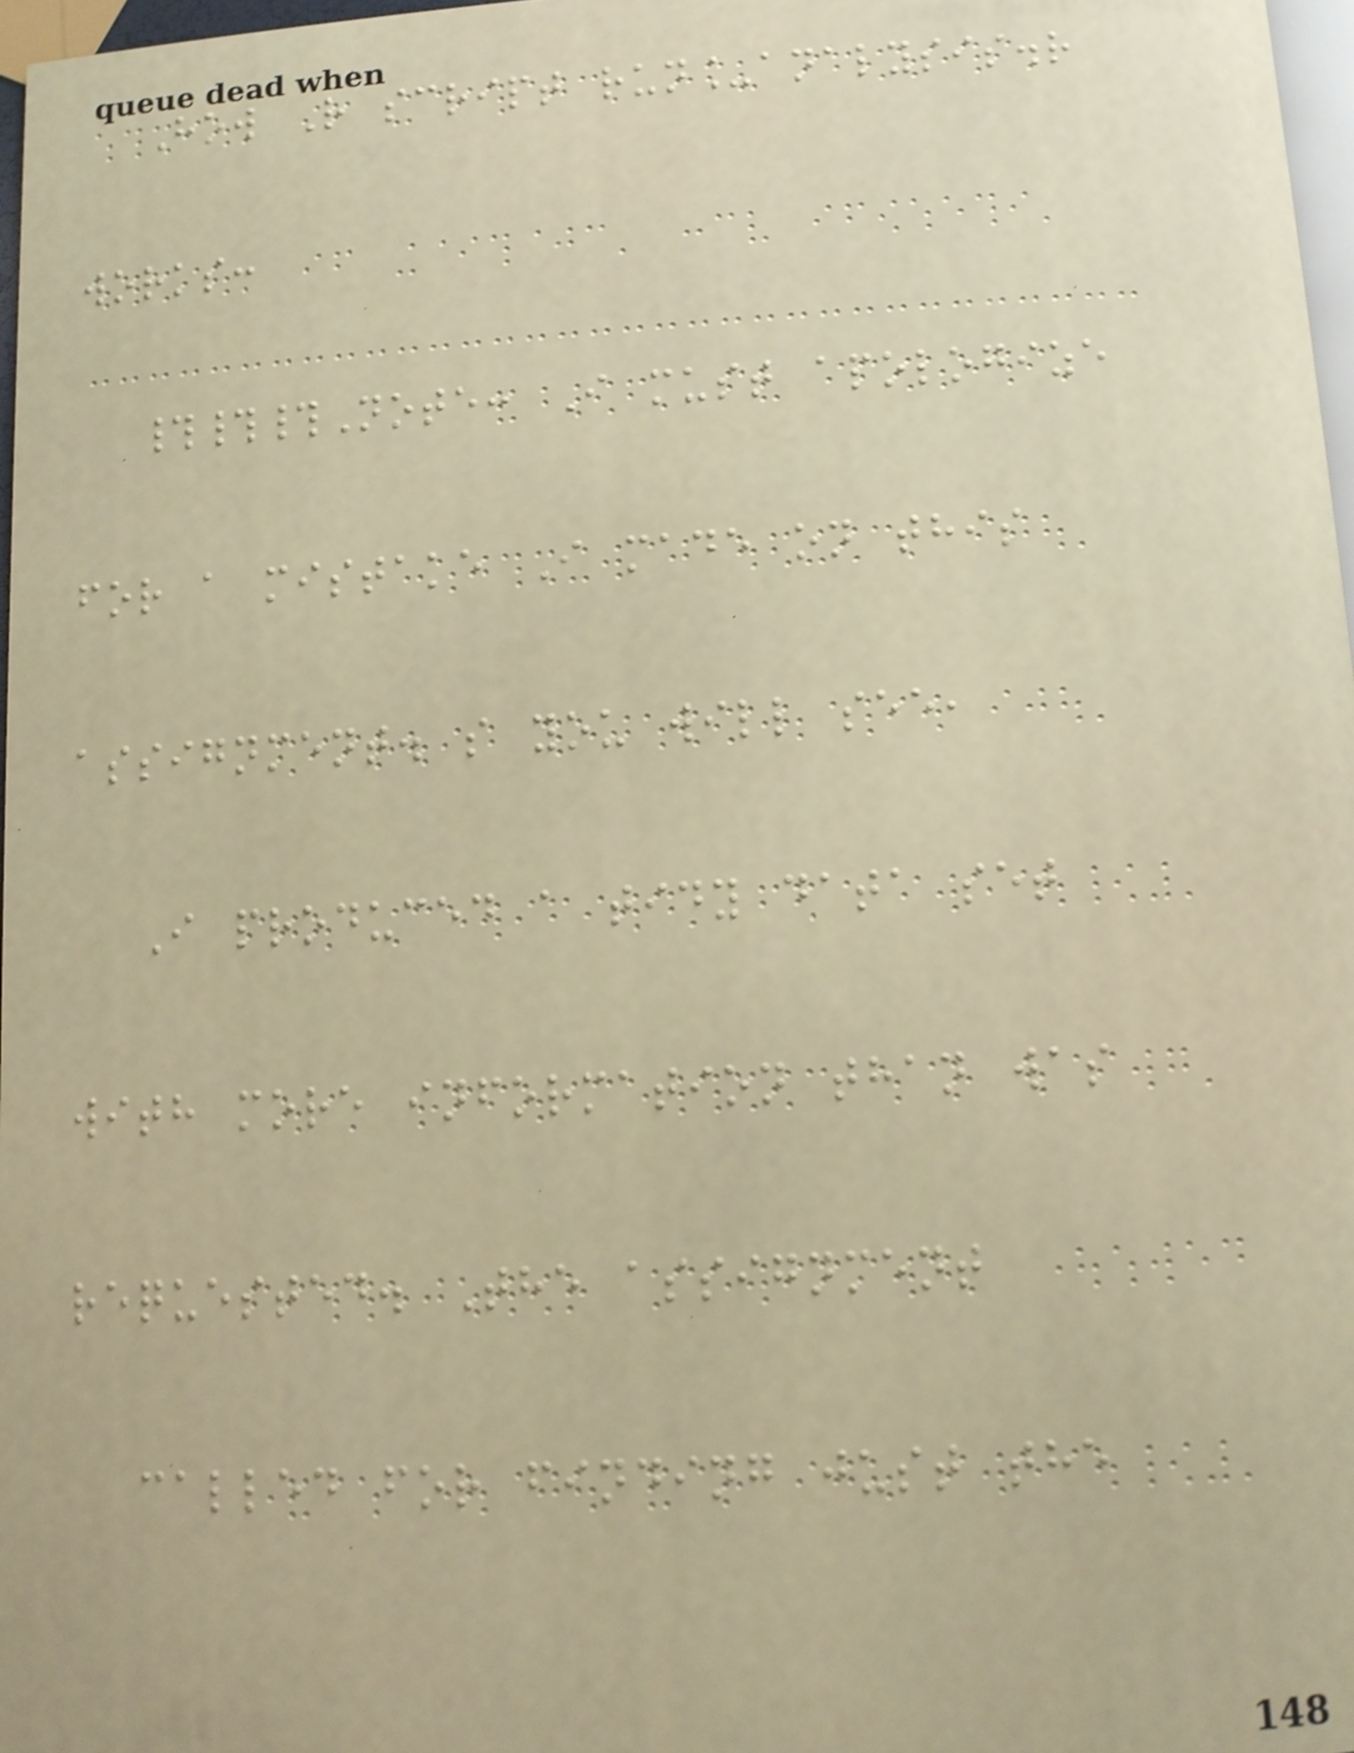How R script run_analysis.r
works:
###Note: I must apologize
for a mistake I made on this
assignment. s you will see,
I produced a tidy data set
with more information than was
requested. The assignment
called for finding just the
